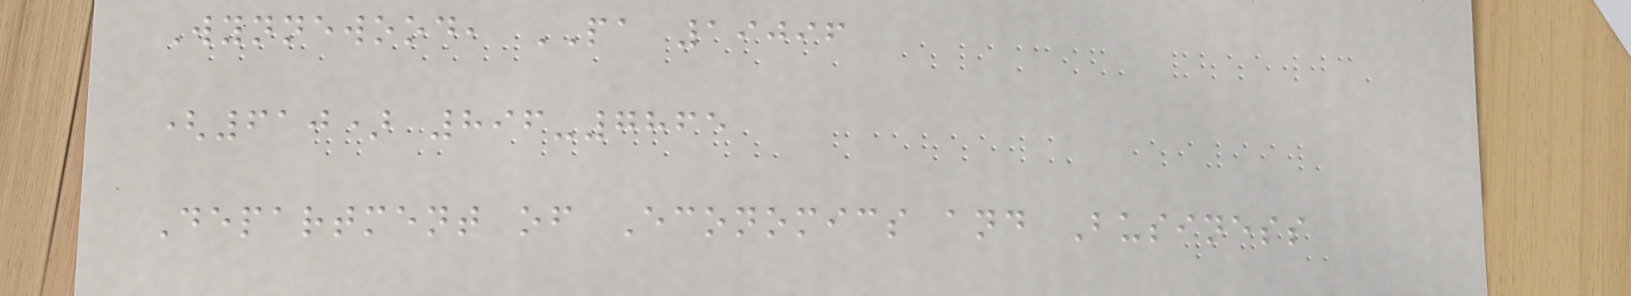Wynnewood, PA 19096
(610) 896-7865
Department of Economics and Business
